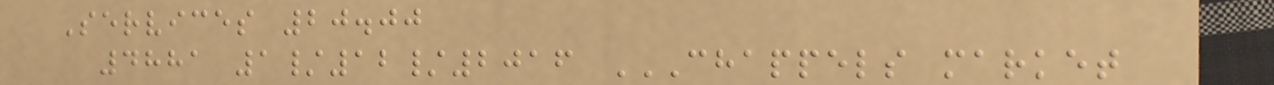Services 20.00
4881 1/12/2016 CHAPPELS MARKET
